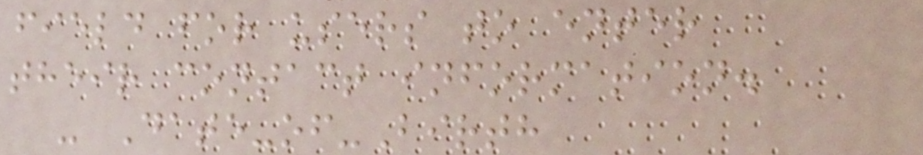field for users to enter
their contact information.
- Date-of-Birth
